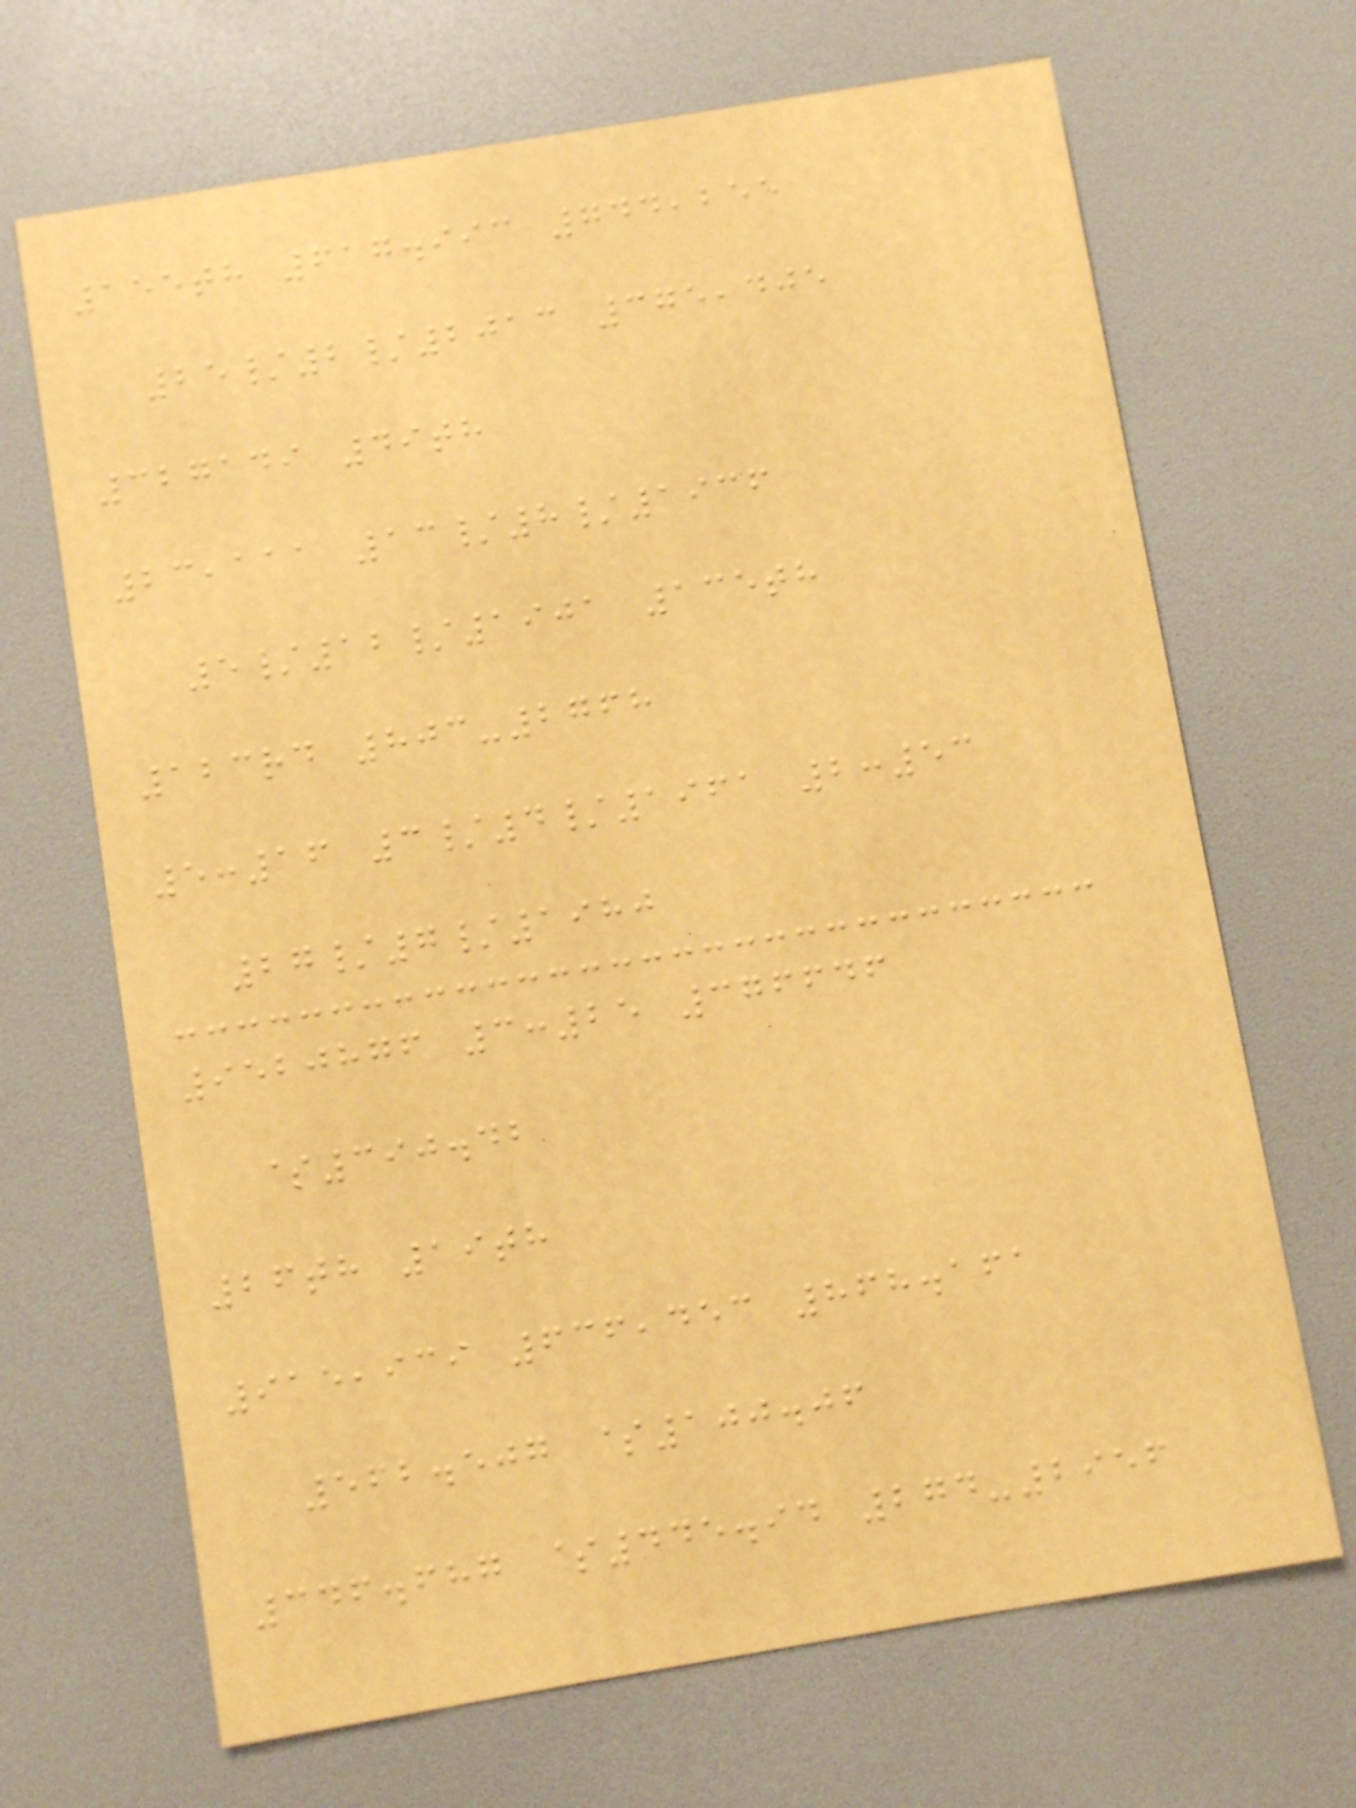155th 617.993 744,255
25/2/2013 375,405
327149 49th
23,111 13/8/1936
5/12/1901 135th
123rd 803-2768
5:16 3/4/1961 2:53
27/7/1980
9520876 3:25 376646
$390.42
26th 19th
915,939 636,453 868.161
562.507 $100.06
346.687 $445.94 274-2956
